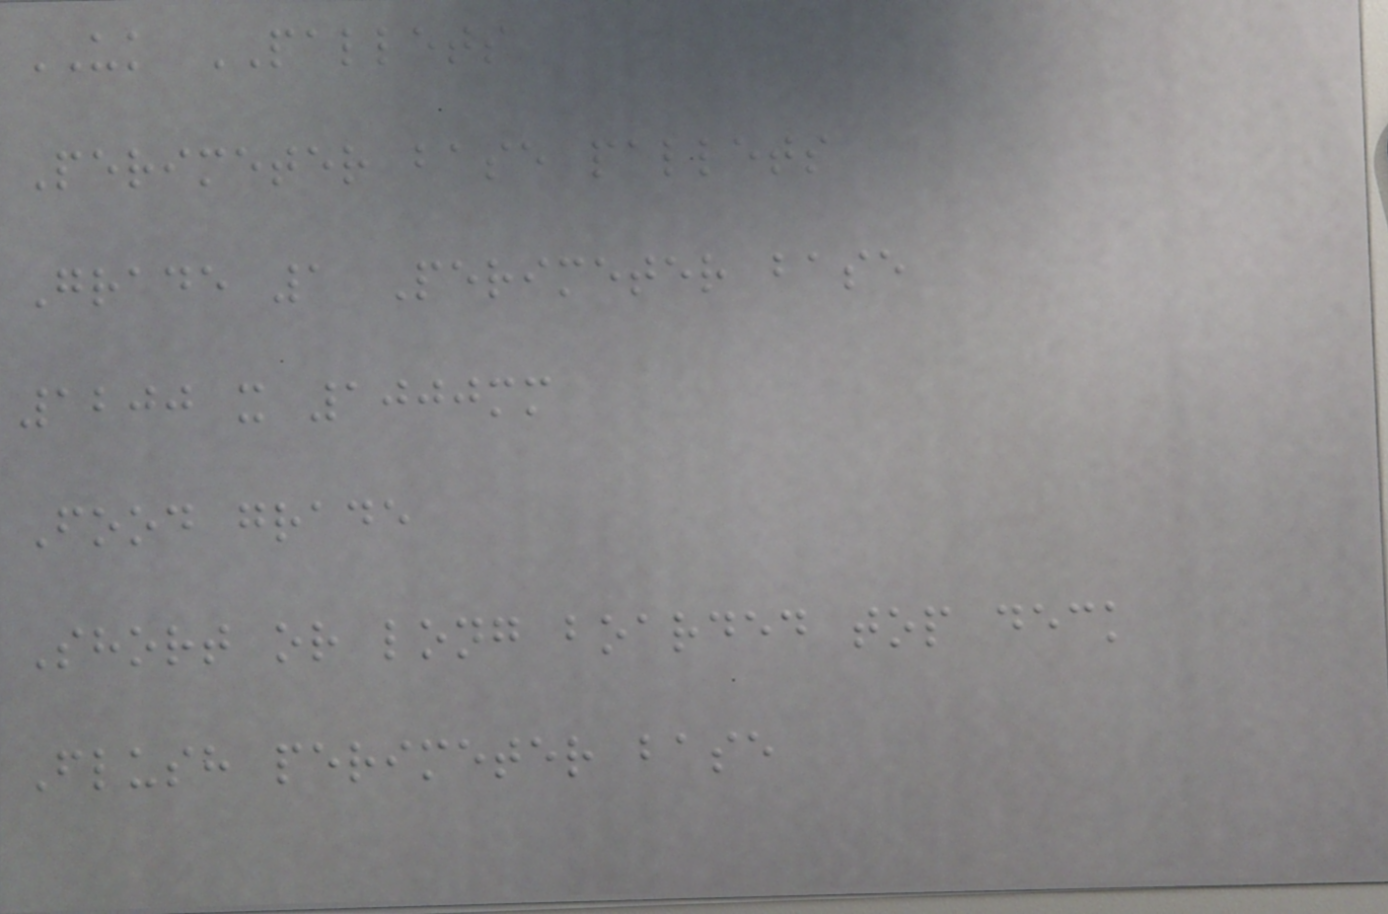UK PALLETS
Perimeter base pallets
Grade 1 Perimeter base
1200 x 1000mm
Food grade
Short or long boarded top deck
Flush perimeter base
